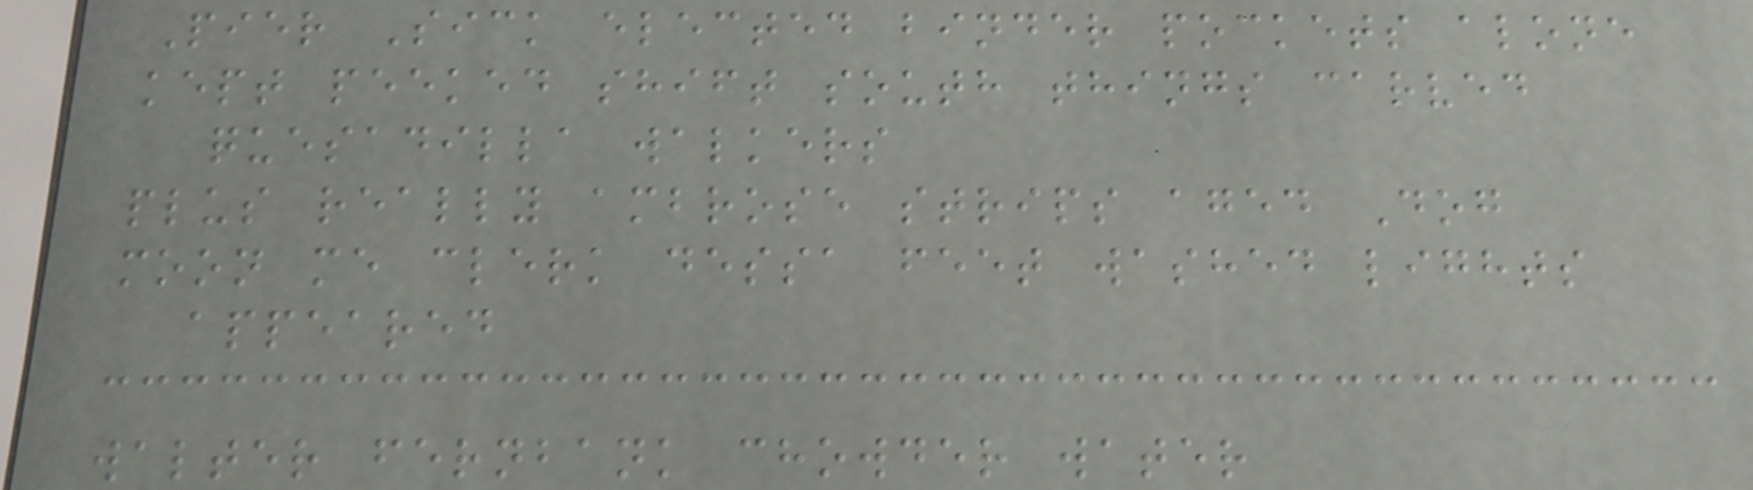Pier Sick elected binder pockets alone
kept peeked shift south things carved
quesadilla walkers
plus really ambrose strips aged Dog
moon me clerk dessa feet washed lights
appeared
walter fernbank chowder water
